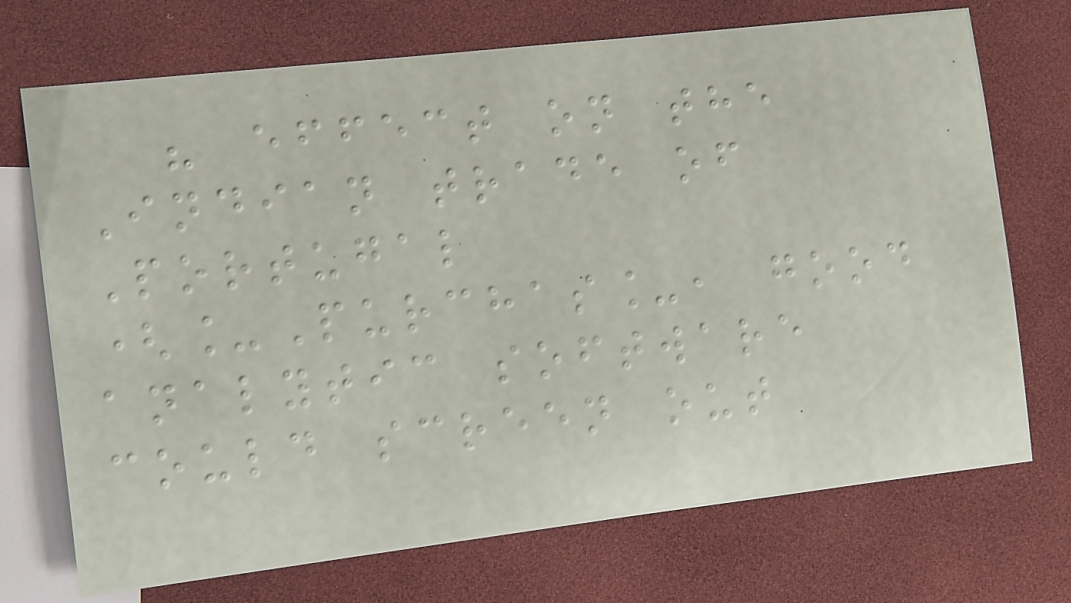" effect on the
Indian trade of
Portugal
(_Purchas_, good
analytic software
could screen out
